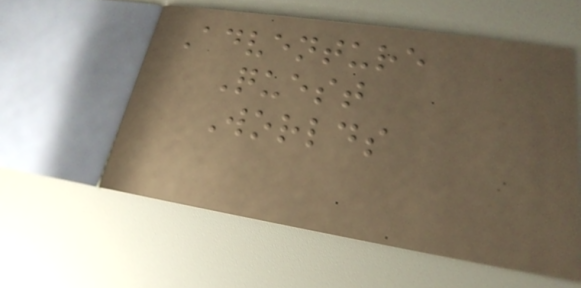Adventure
Quest
Worlds
